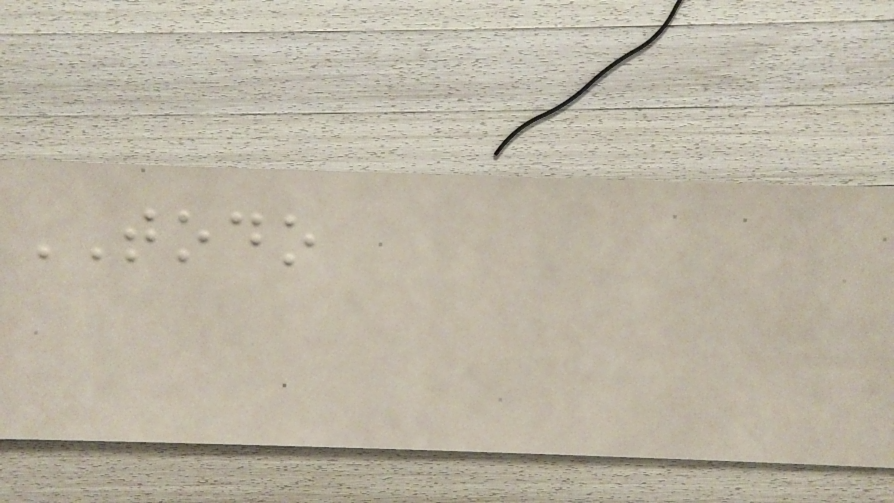TODO
